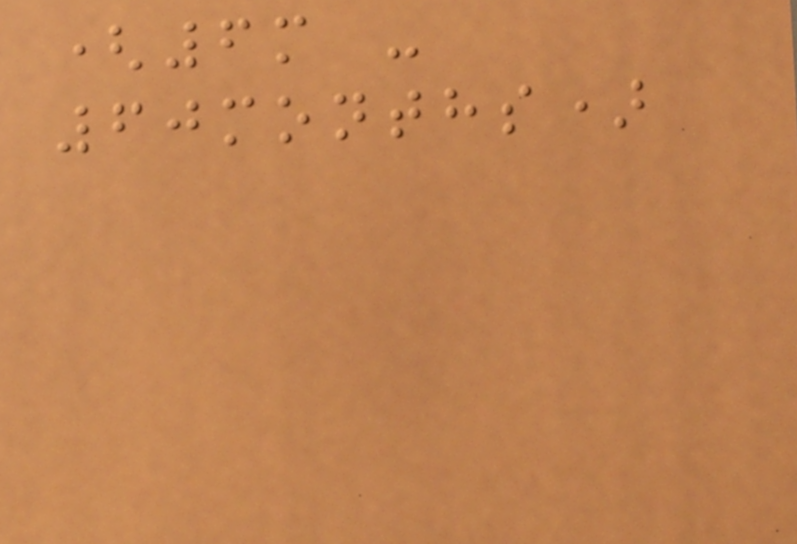(6m -
60months)
